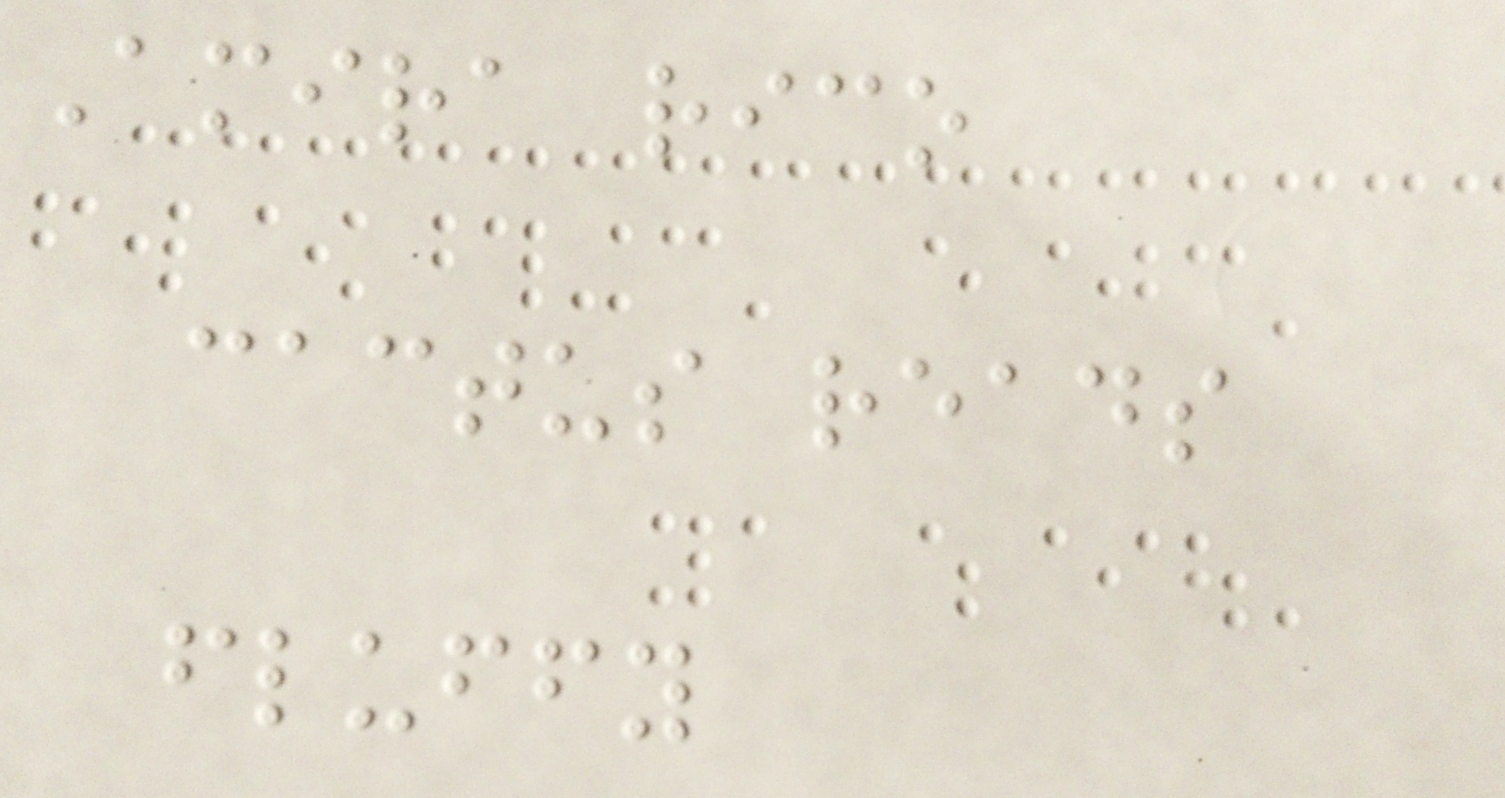Amira rico
cactus reads
fluffy
